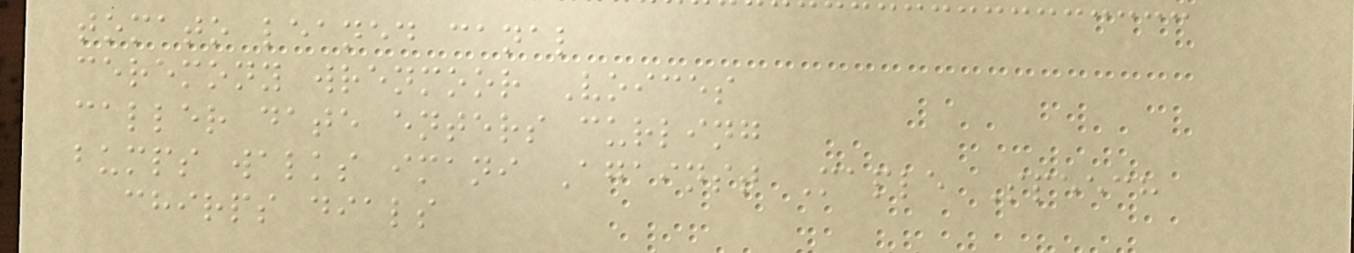tomato leaned canal
ceremony wrenmoor Voices
caller date enters curling
bumps walks imani Against Maple Speech
chirps dials
